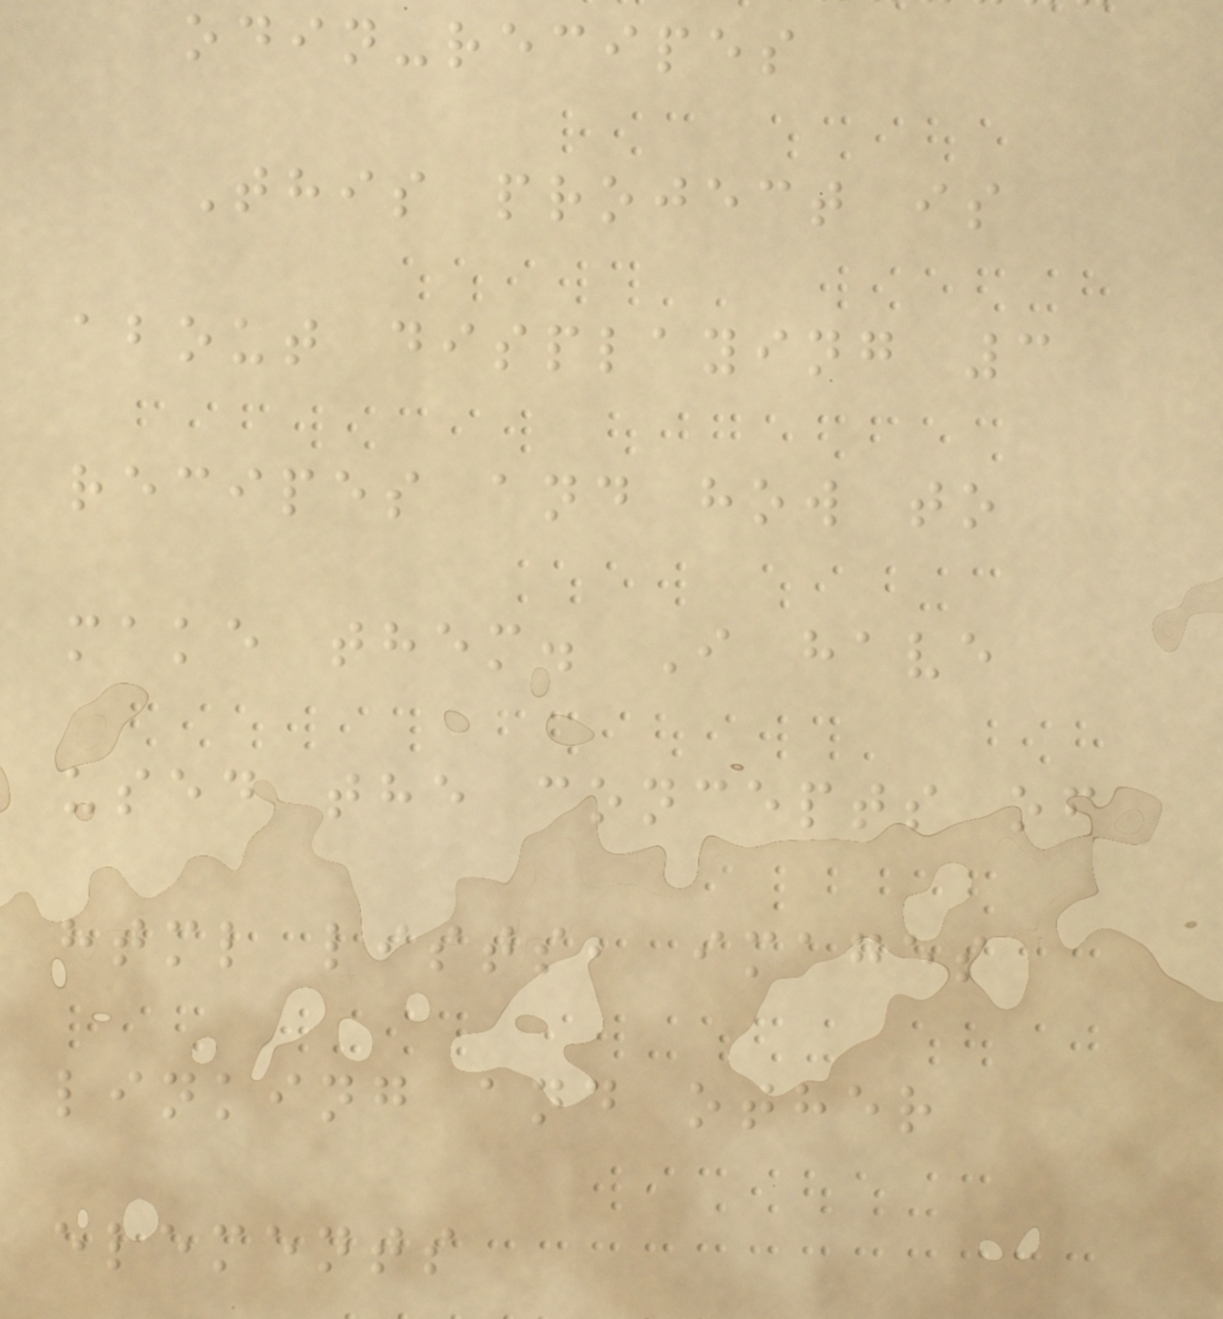odin-recipes
This project is
about displaying 3
recipes and how to
make them. I have
used the concepts of
html lists, images
linking and other
elements
